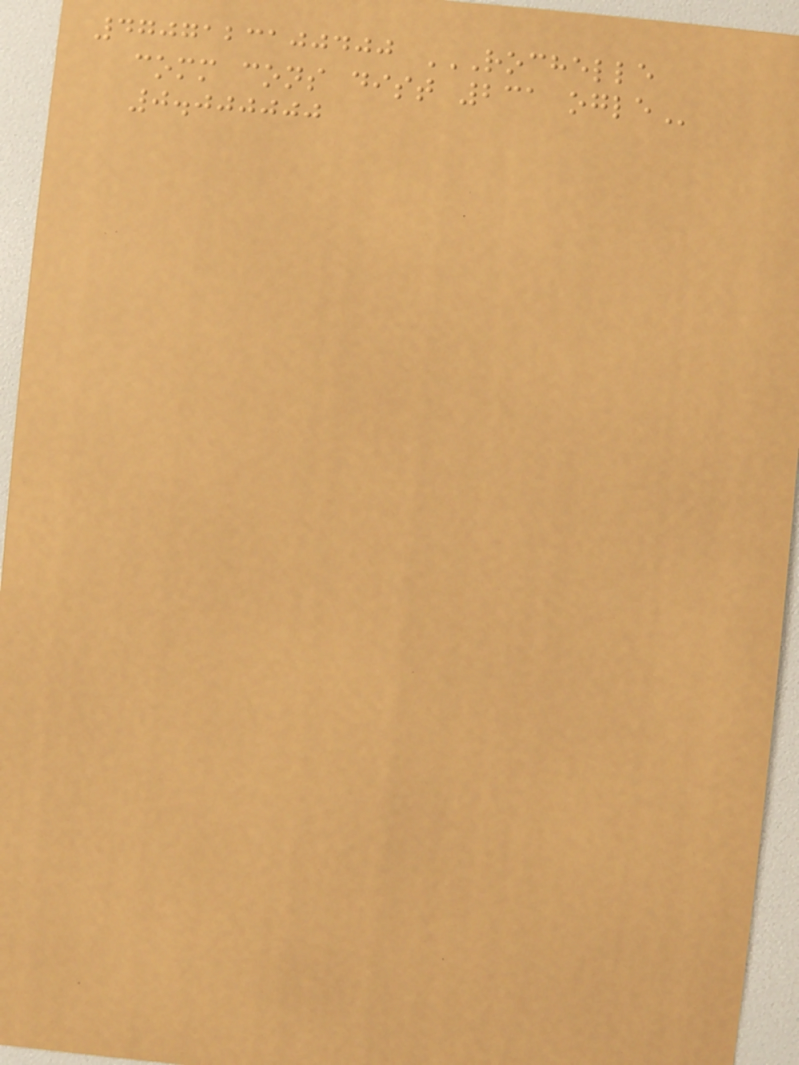4707123100400 ROCHELLE
COMM CONS DIST 231 OGLE
0.000000
